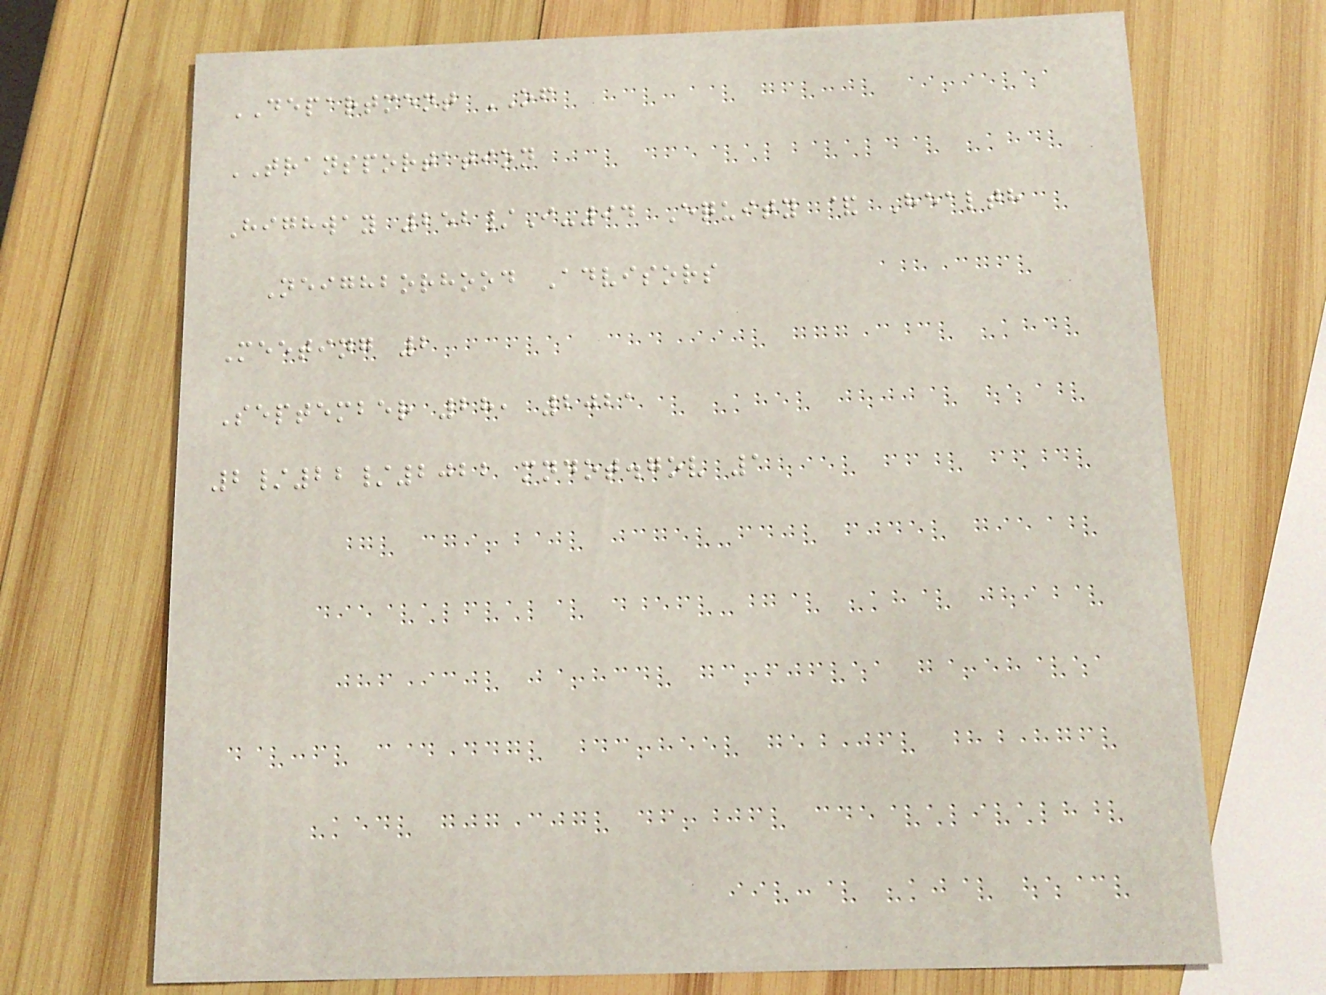DEPARTMENT OF
TRANSPORTATION
Highway 252/I-94 Equity & Health
Neighborhood Advisors
Meeting 2
September 28, 2021
2/22/2022 mndot.gov 1
